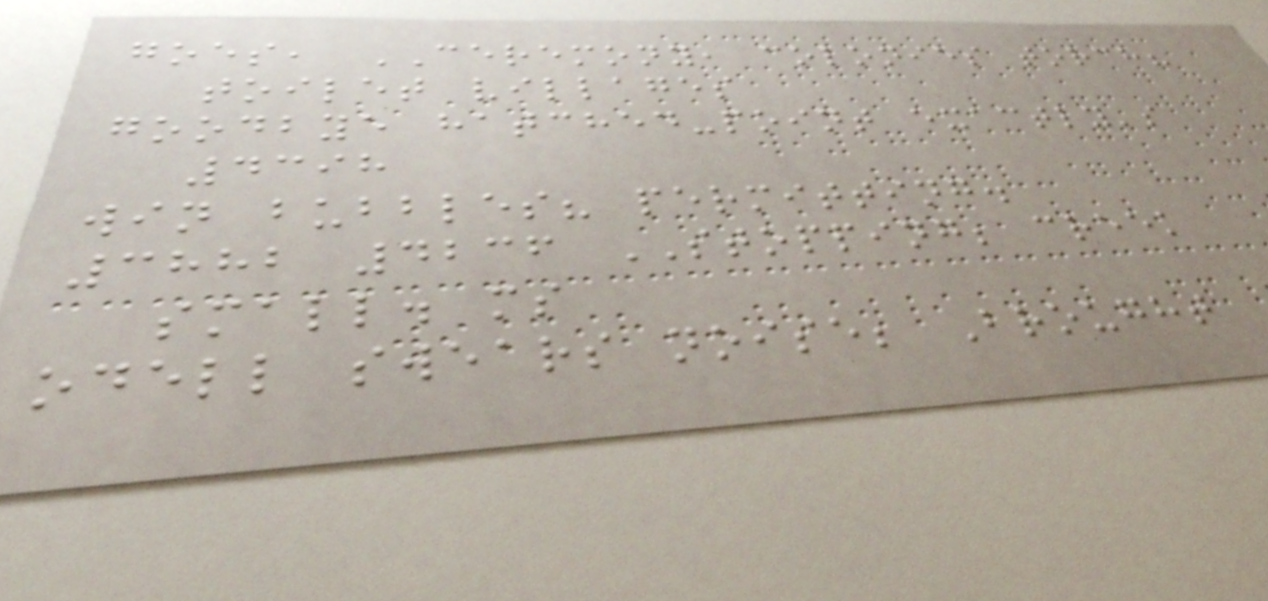goes, CEREMONY, colonies torch?
toilet villages
goodbye hatched-point exactly's
4398
win bubbles? permitting.
3882 4236 STOPPING; creek
small. ms
odell swears noise; Brought
